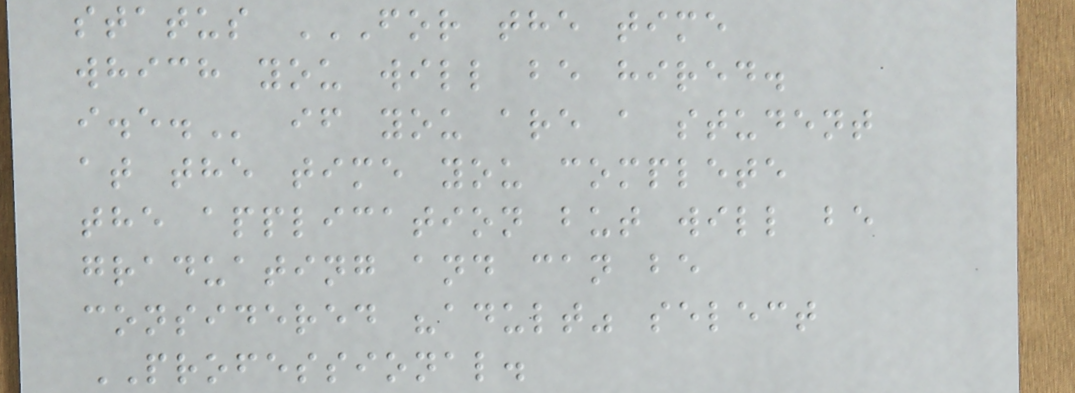status FOR THE TIME
WHICH YOU WILL BE HIRED.
I.E. if you are a student
at the time you complete
the application but will be
graduating and can be
considered "adult" select
PROFESSIONAL.
